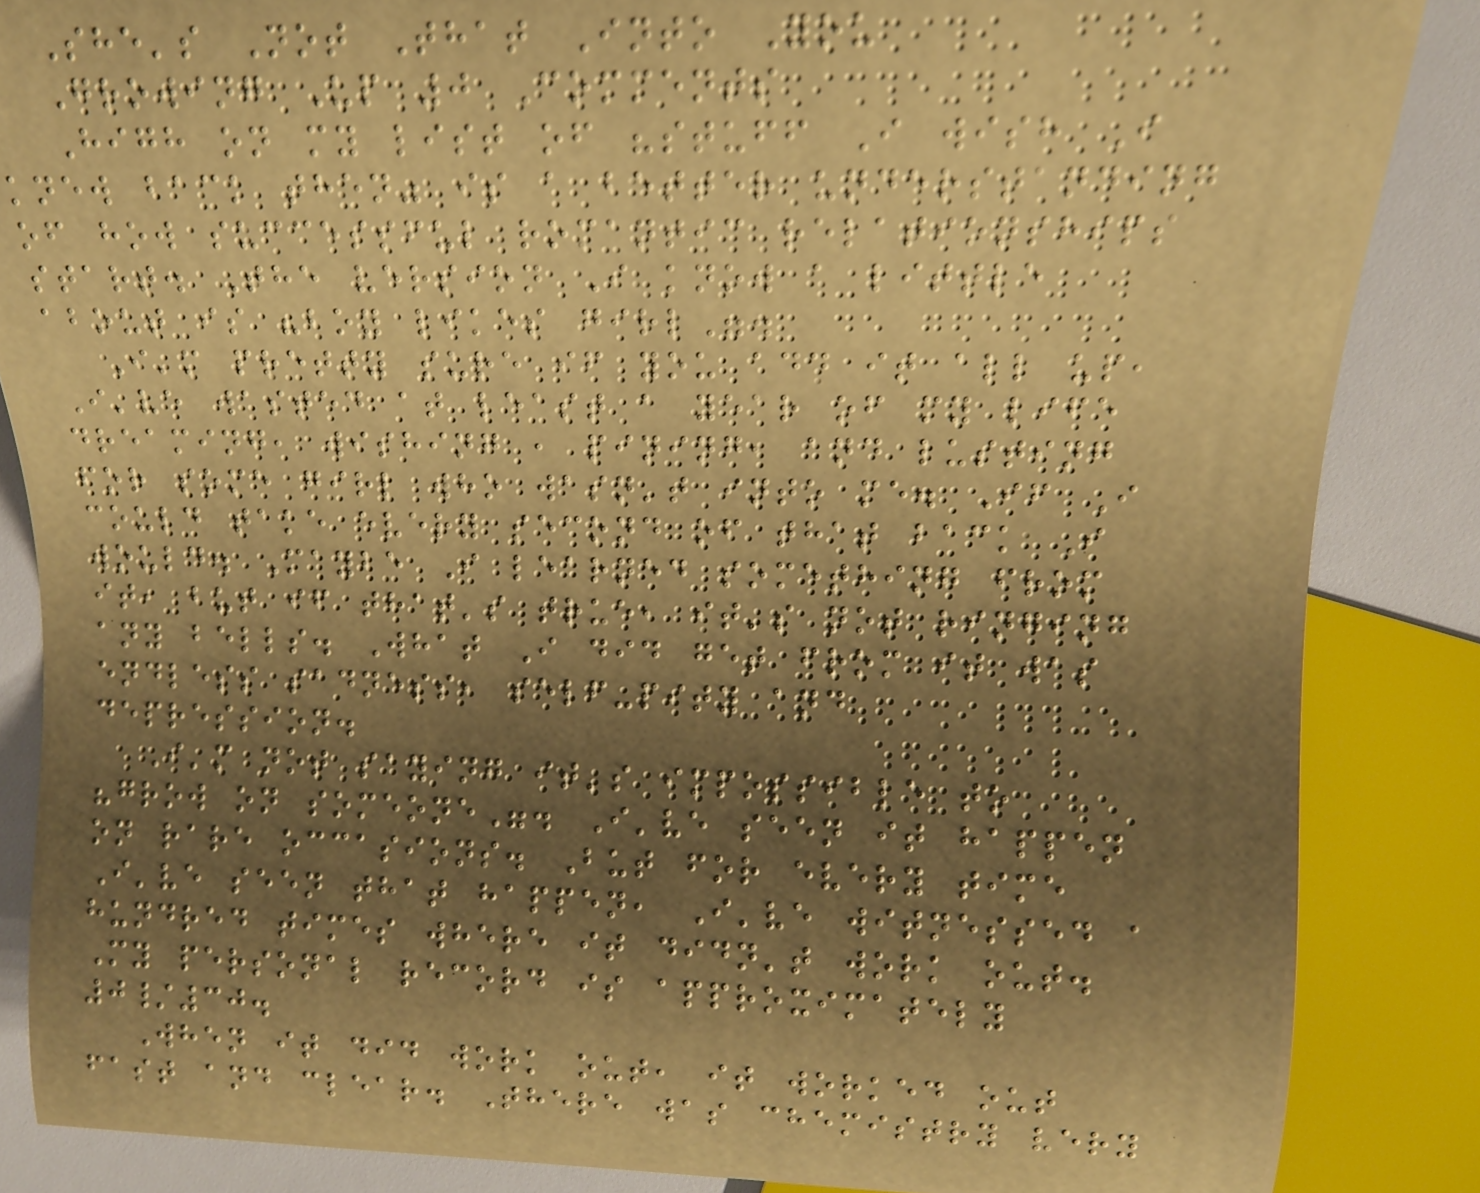She's Not That Into You
Growing Up 0 Comments
High on my list of "stuff I wish I
knew back then" is a better understanding
of how successful romantic relationships
start. The version I know a little
about is "boy likes girl".
I'm pretty sure if you add it all up,
I've wasted at least a year of my life
dreaming, wishing , pining, and lusting
for some girl who wasn't into me. If I
could take every second of that back I
would. Maybe I learned something from
it, but if that's true, it's not ringing
any bells. What I did get from it was
endless sadness, self-pity and
depression.
I'm not saying it's impossible to
"grow on someone". I've seen it happen
on rare occasions. But for every time
I've seen that happen, I've witnessed a
hundred times where it didn't work out.
My personal record is approximately
0/30.
When it did work out, it worked out
fast and clear. There was chemistry very
